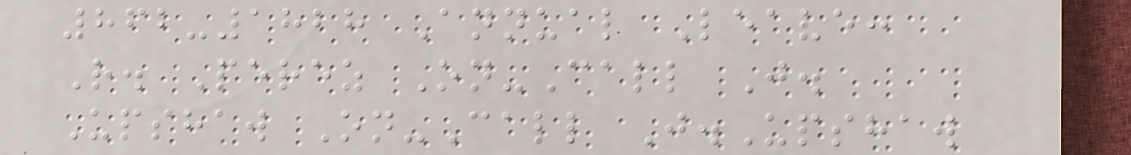862-1828 Annual Leave:
R. Perez On-Call J.
Upshaw On-Call J.Upshaw
